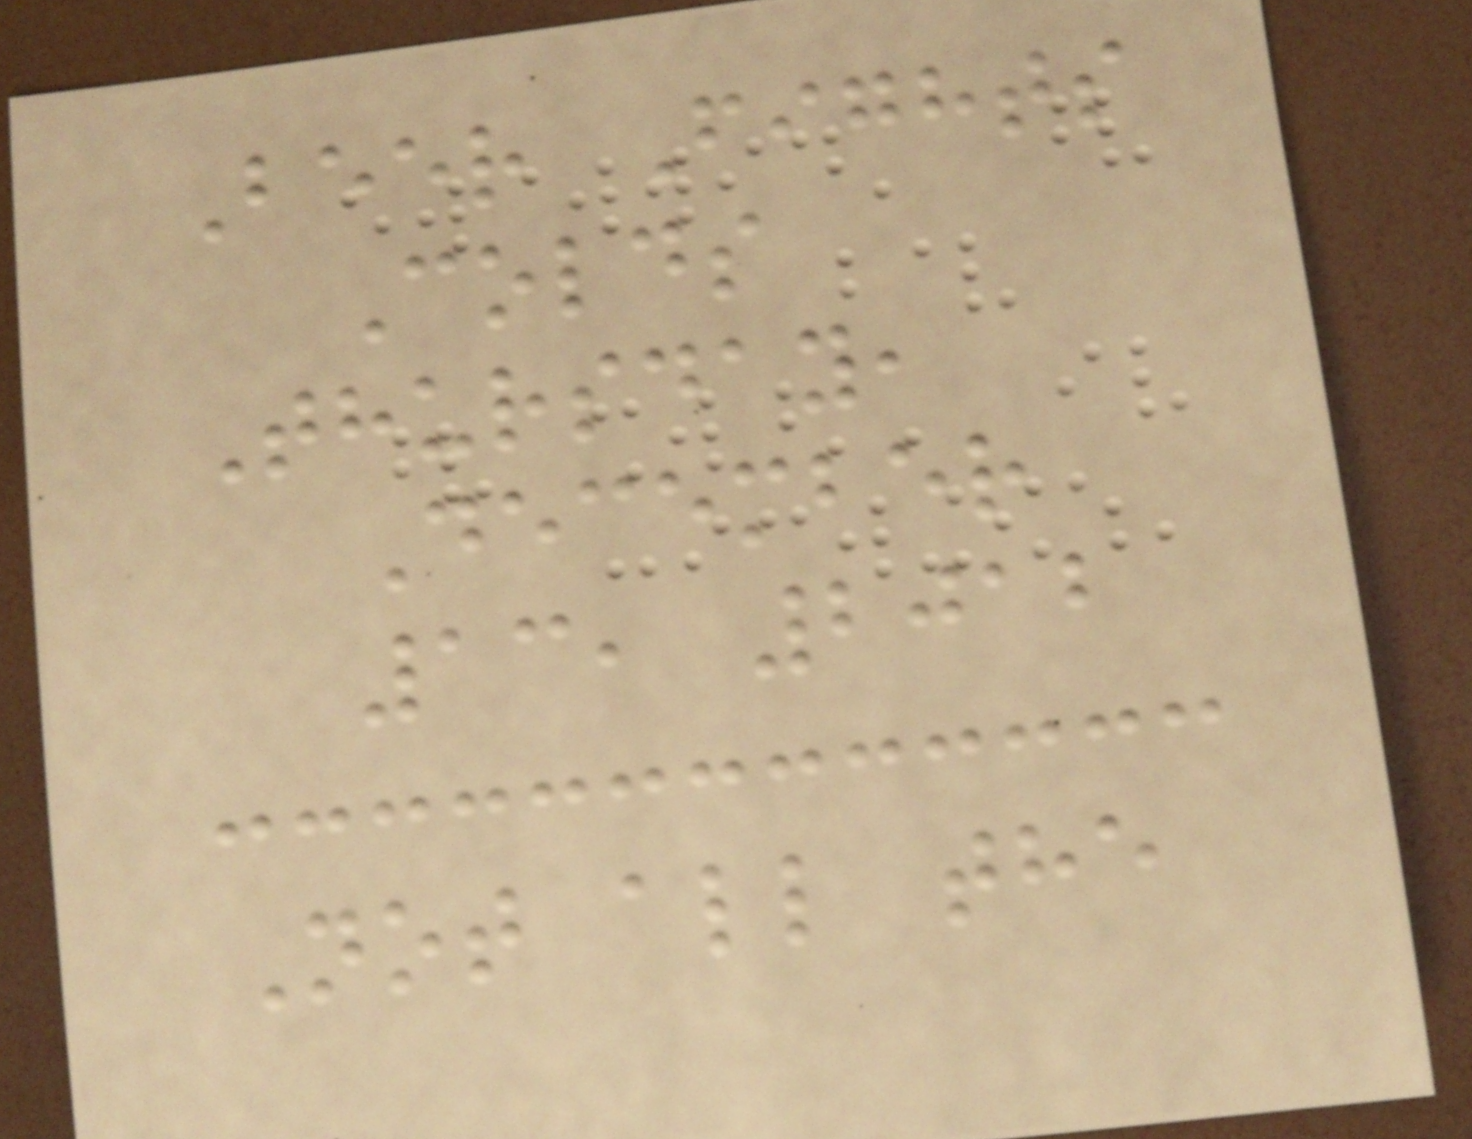Beer Fights
Colds
Thursday,
December
13, 2012
Not all the
